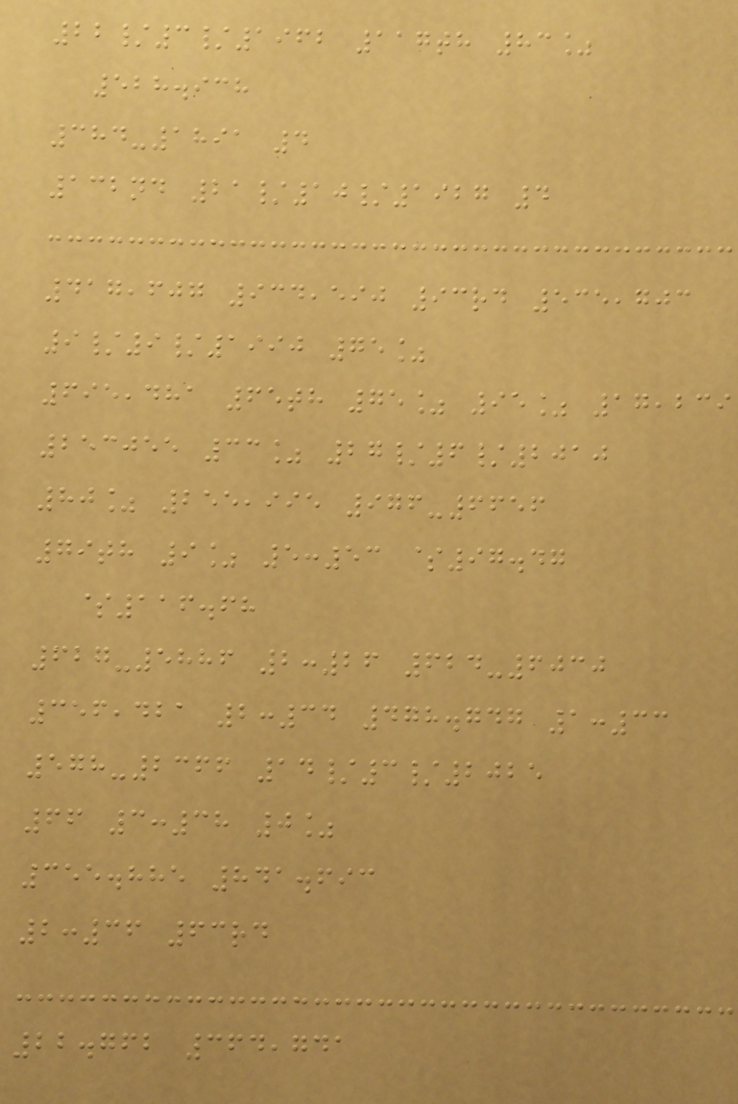22/3/1962 117th 83%
528.938
384-1891 4
132nd 21/10/1927 4
417,607 934,590 93rd 535,703
9/9/1990 75%
695,481 65th 75% 95% 17,239
253055 33% 27/6/2010
80% 255,995 976-6656
79th 9% 5:53 $97.47
$116.68
627-5886 2:26 624-6030
356,421 2:34 478.747 1:33
578-2366 14/3/2025
66 3:38 0%
355.885 841.693
2:36 63rd
22.762 364,741
